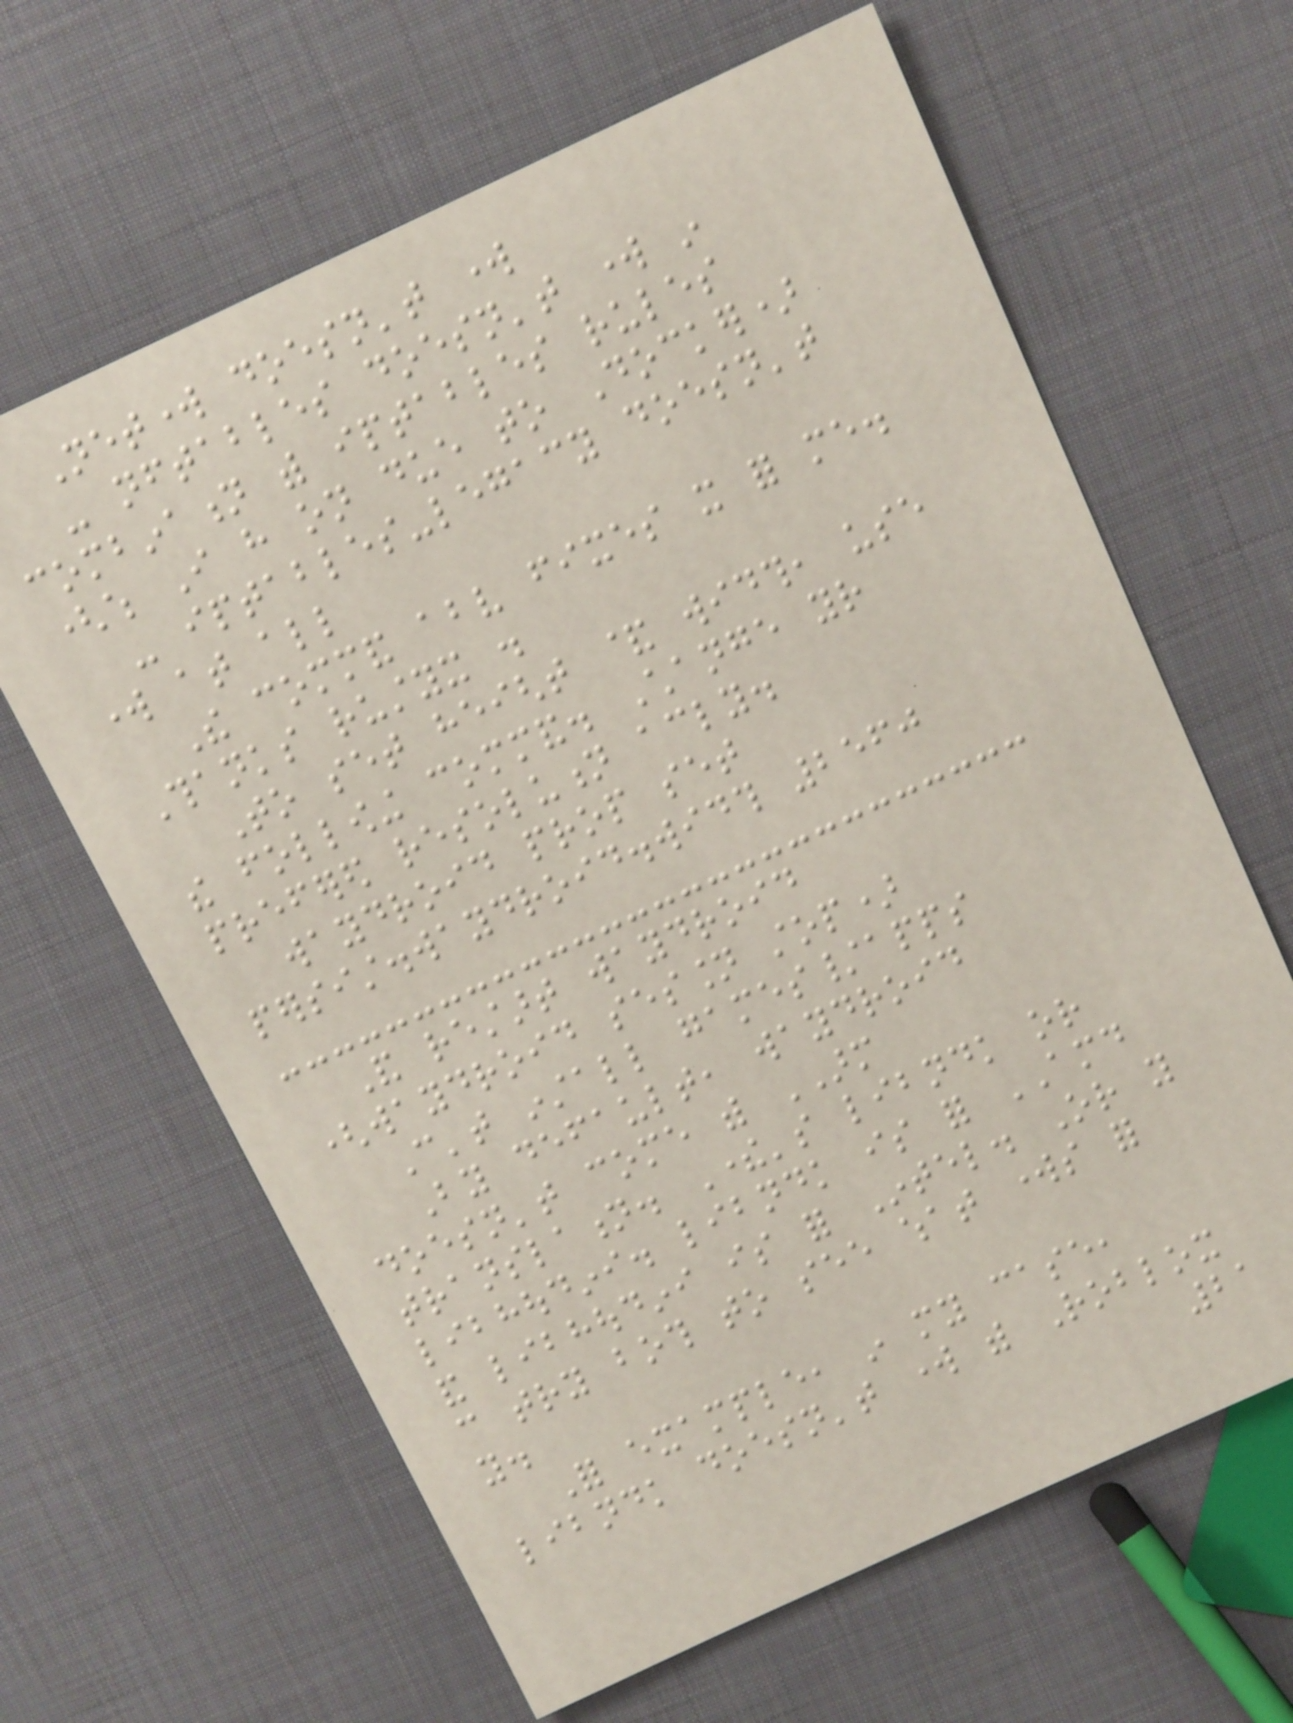Network doesn't work
- nftables doesn't work in
combination with iptables rules
(which I have on due to Docker)
- iptables-legacy doesn't
work at all
The command above fixes it for me.
Thanks rustyx .
To set height & width, use
the following command. Change your
prefered resolution accordingly.
waydroid prop set
persist.waydroid.width 2560
And restart waydroid
(waydroid session stop)
Can't install games/apps
By default, waydroid
doesn't come with ARM
translation. There's libndk or
libhoudini. libndk is for AMD
and libhoudini is for Intel. Or you
can try both to see what works for
you.
For example, in my case,
libndk doesn't work with Roblox
21
